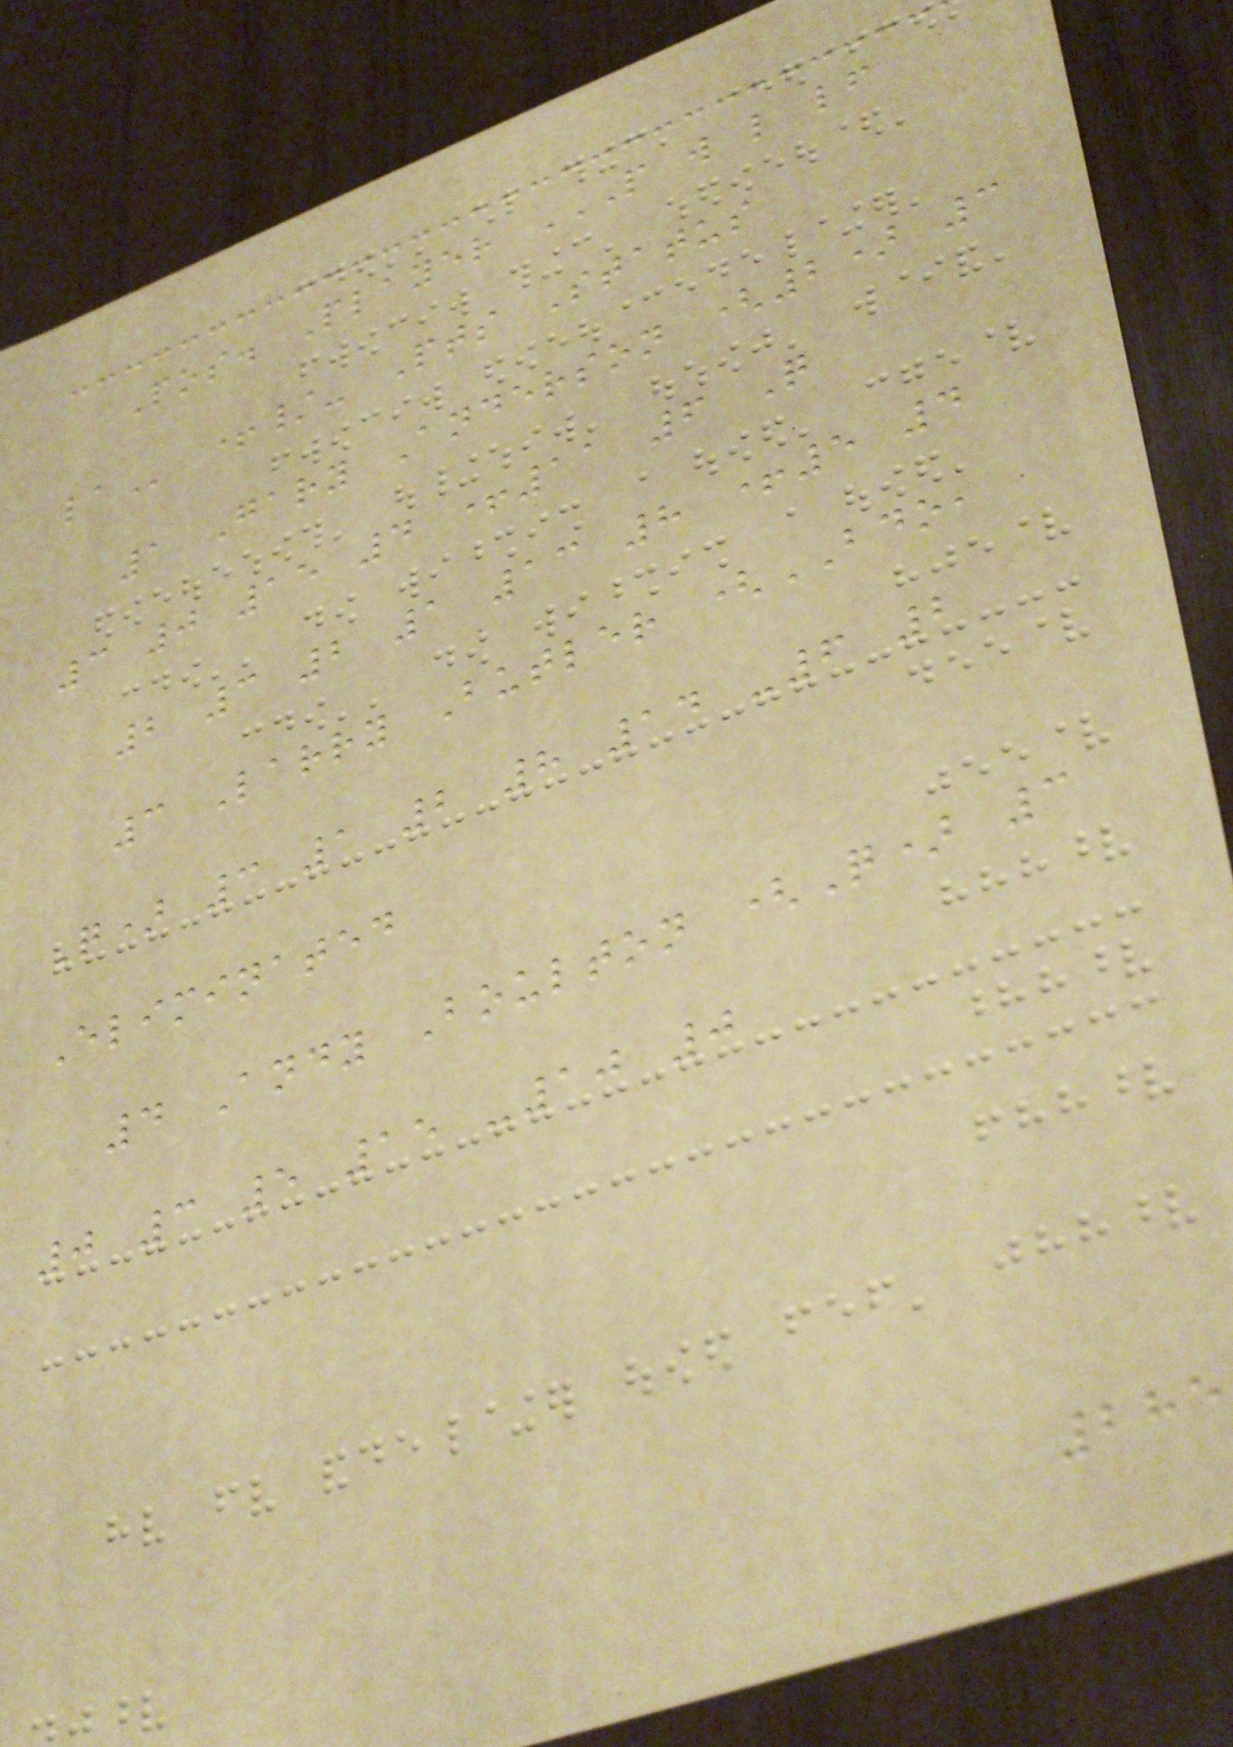Pos. Player P W L LF
LA +/- Pts Status
1 Gary Anderson (2) 3
3 0 15 4 +11 6 Q
2 3 2 1 13 8 +5 4
3 Larry Butler (BDO,
Q) 3 1 2 8 14 -6 2
Eliminated
4 Andy Boulton (Q) 3
0 3 5 15 -10 0
285
